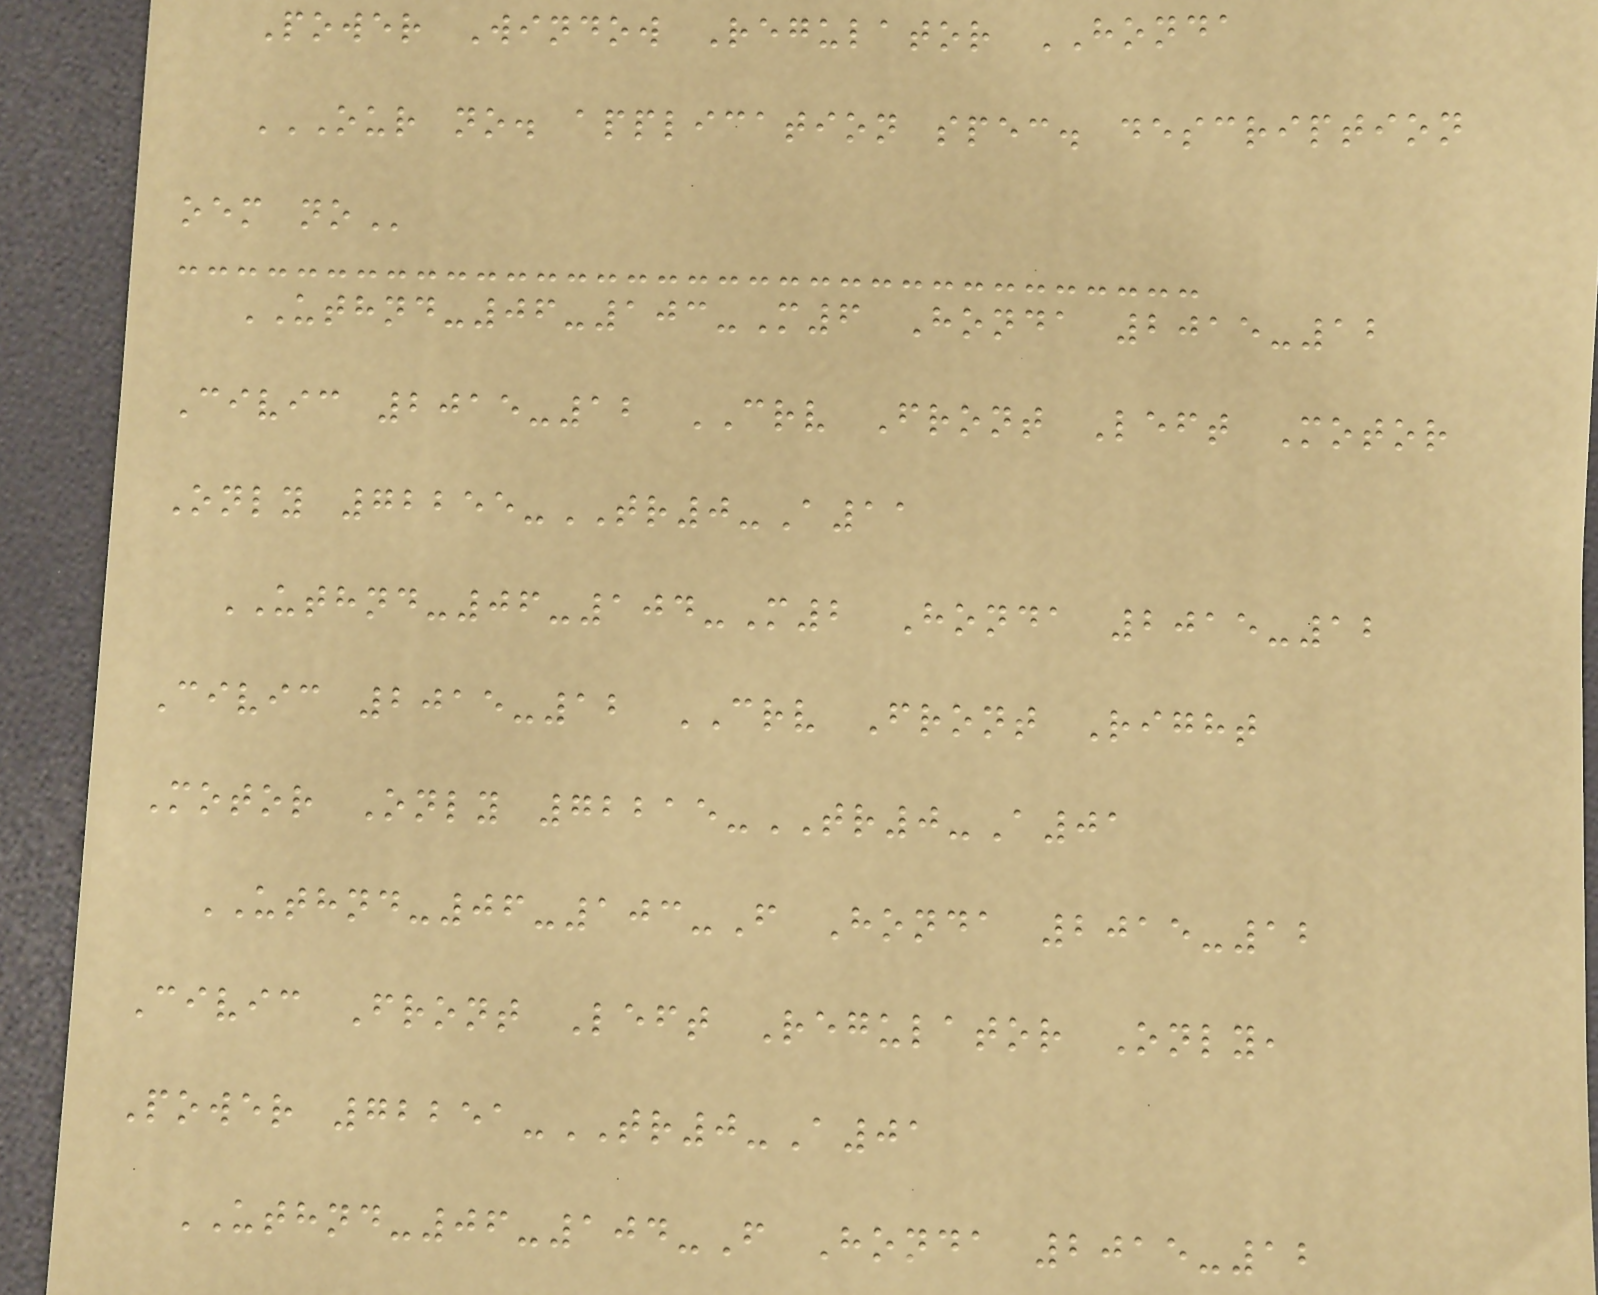Power Window Regulator HONDA
OUR NO. APPLICATION SPEC. DESCRIPTION
OEM NO
UTHND-06-103-M6 Honda 2015-12
Civic 2015-12 CRV Front Left Motor
Only 72255-TR0-A11
UTHND-06-104-M2 Honda 2015-12
Civic 2015-12 CRV Front Right
Motor Only 72215-TR0-A01
UTHND-06-103-F Honda 2015-12
Civic Front Left Regulator Only,
Power 72251-TR0-A01
UTHND-06-104-F Honda 2015-12
